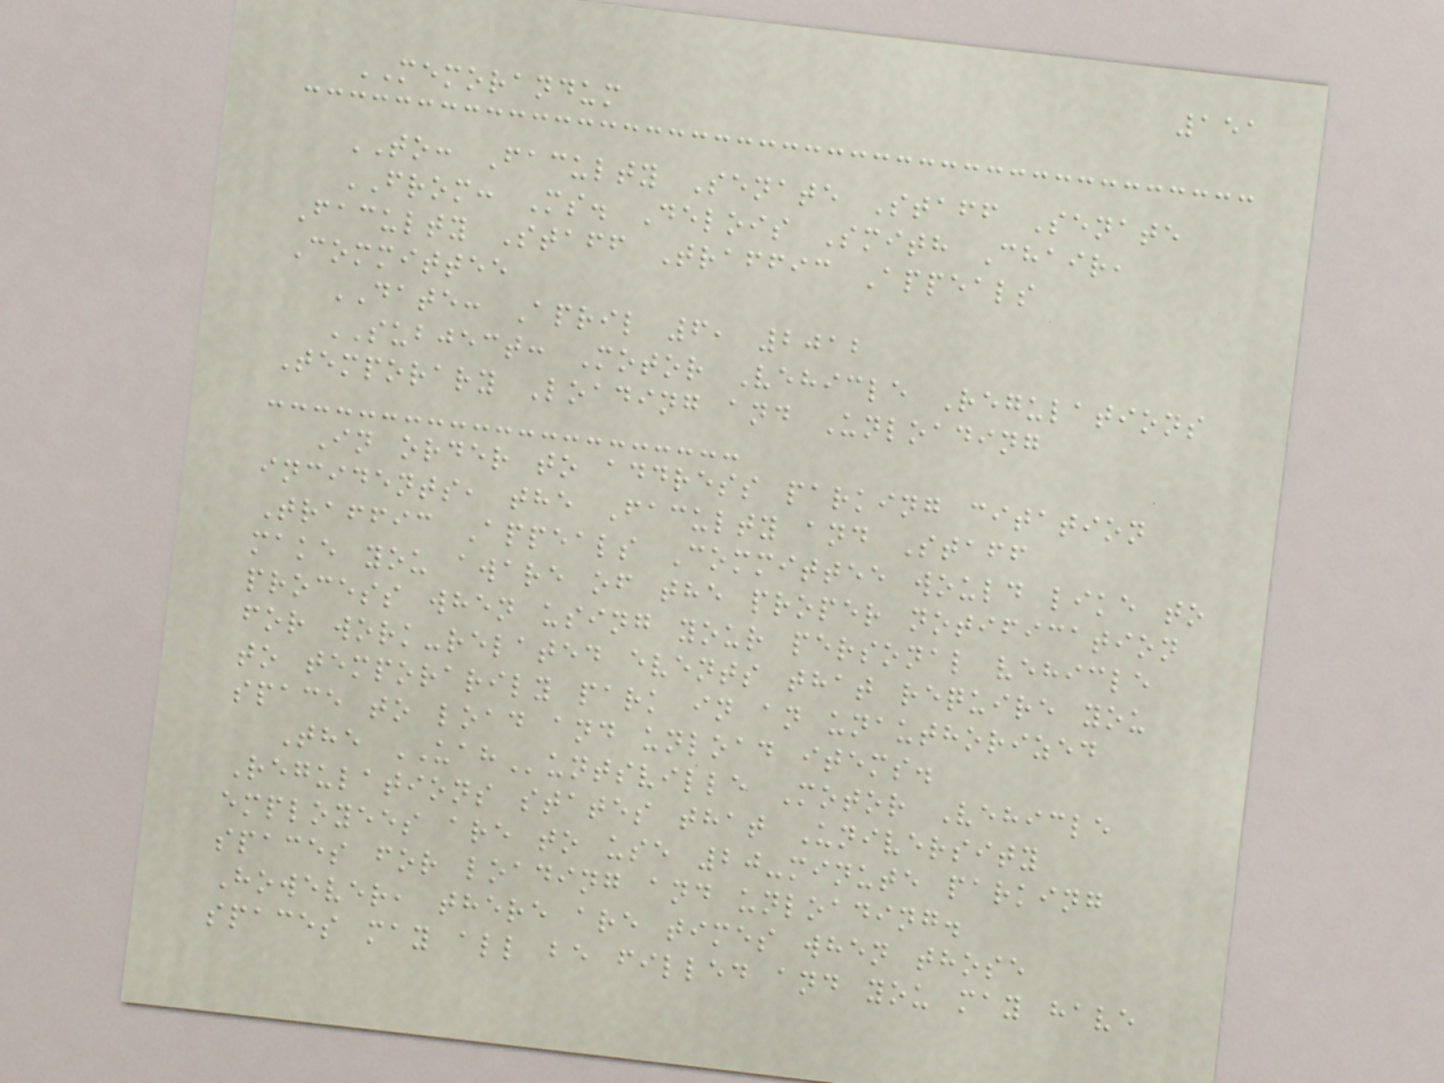151
MEMORANDUM
TO: Faculty Senate Staff Senate
FROM: Ms. Delois Smith Chair,
Faculty Staff Traffic Appeals
Committee
DATE: April 6, 2012
SUBJECT: Motor Vehicle Regulations
Temporary Loading and Unloading
In order to address parking citation
incidents, the Faculty and Staff
Traffic Appeals Committee would like to
make you aware of the proper notification
process when using your personal vehicle
for work-related events that require you
to temporarily park in an unauthorized
space to load and unload items.
The UAHuntsville Motor Vehicle
Regulations states that University
employees are to use 20-minute parking
spaces for loading and unloading.
However, there are times when those
spaces may all be filled and you may have
